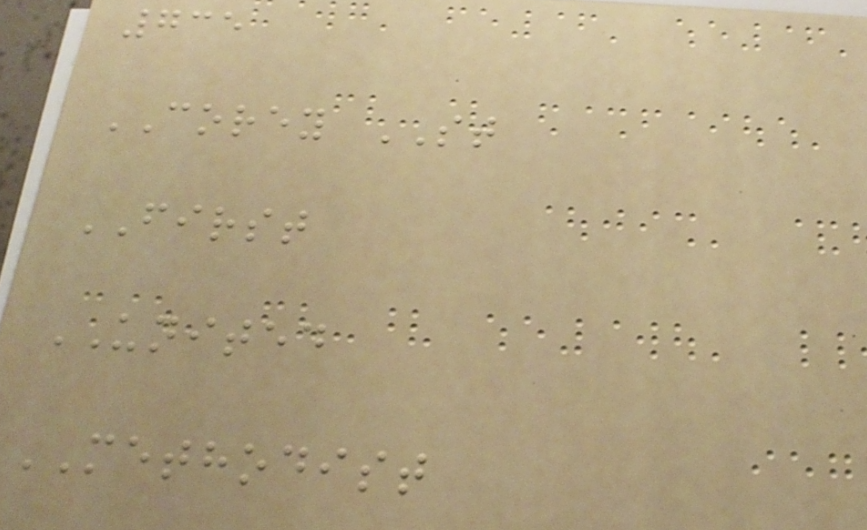735
COREY ST
FIRST
UNITED
METHODIST
